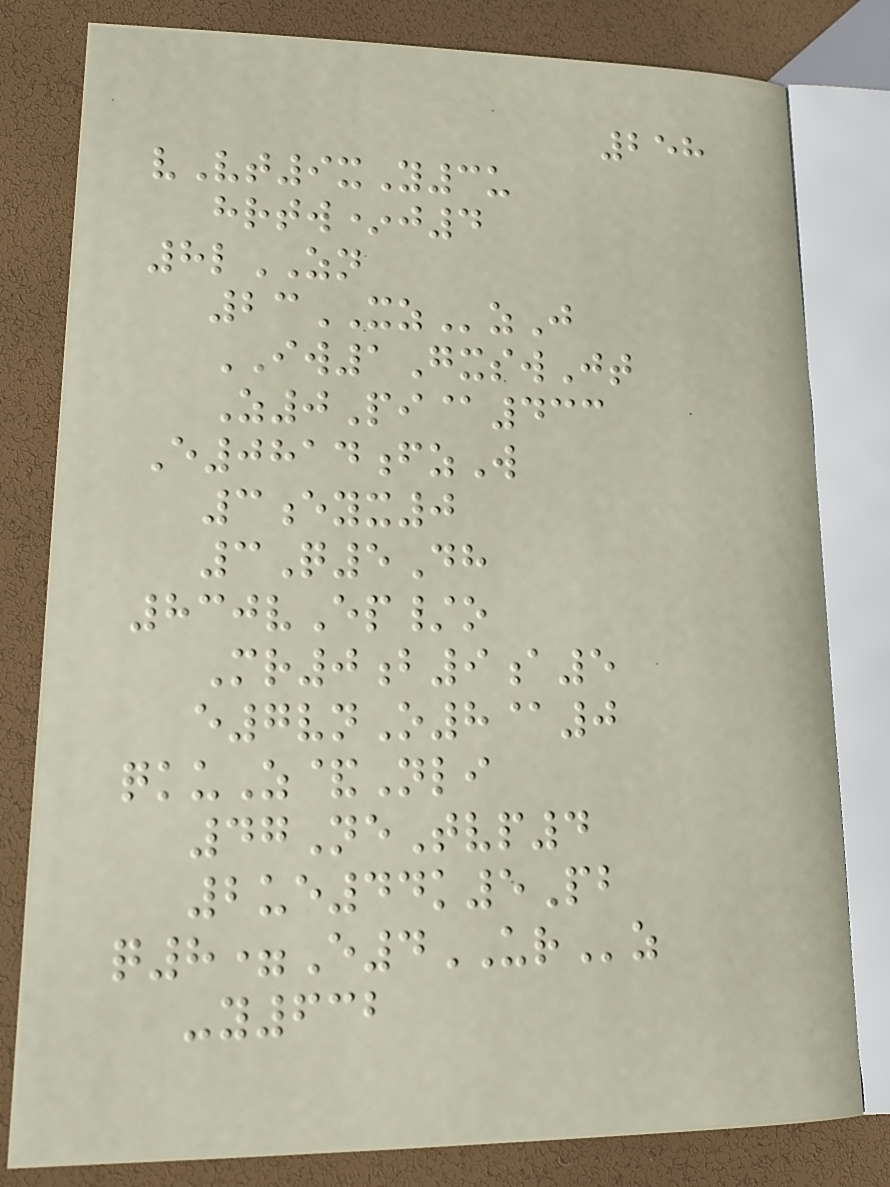258
vVt9xY3u
hrtw*j4
8lZN
23XZzJ
IW1GxswJt
Z0Pi@433
E0814fzW
3eyx0
3Q5Dh
830vEp/o
Mr0b9a5
e7vnO8@0
qkuZ&Nli
47NeTvp4
2ue44k5Pb
q8=E4URz
-y632
